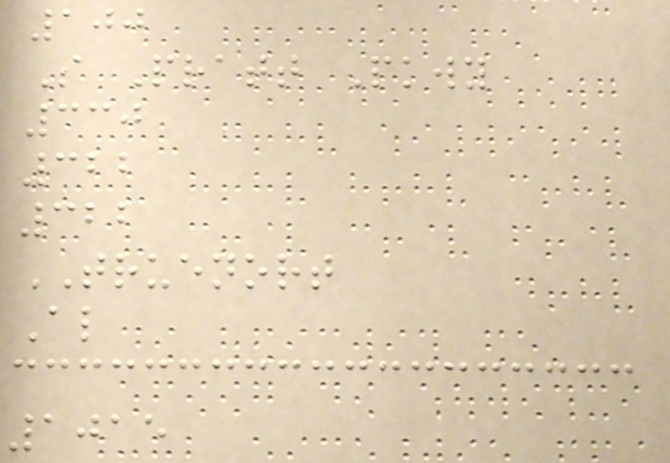100
S Pratt Pkwy
330
322
322
TRUENORT
Al
1015
